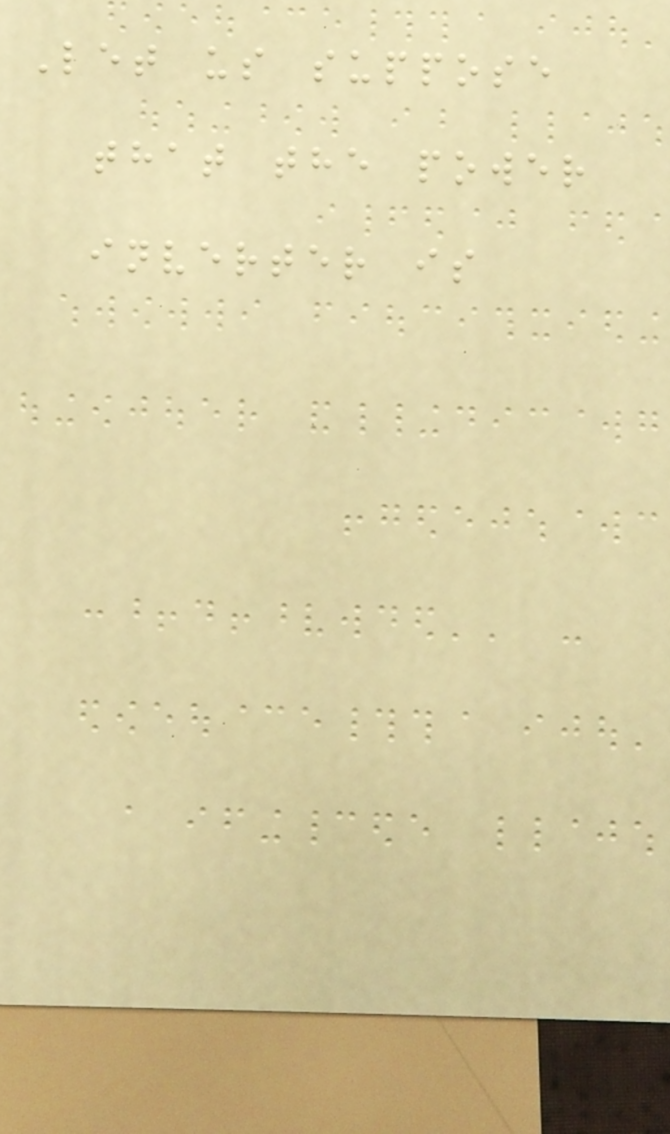Let us suppose
that the power
inverter is
